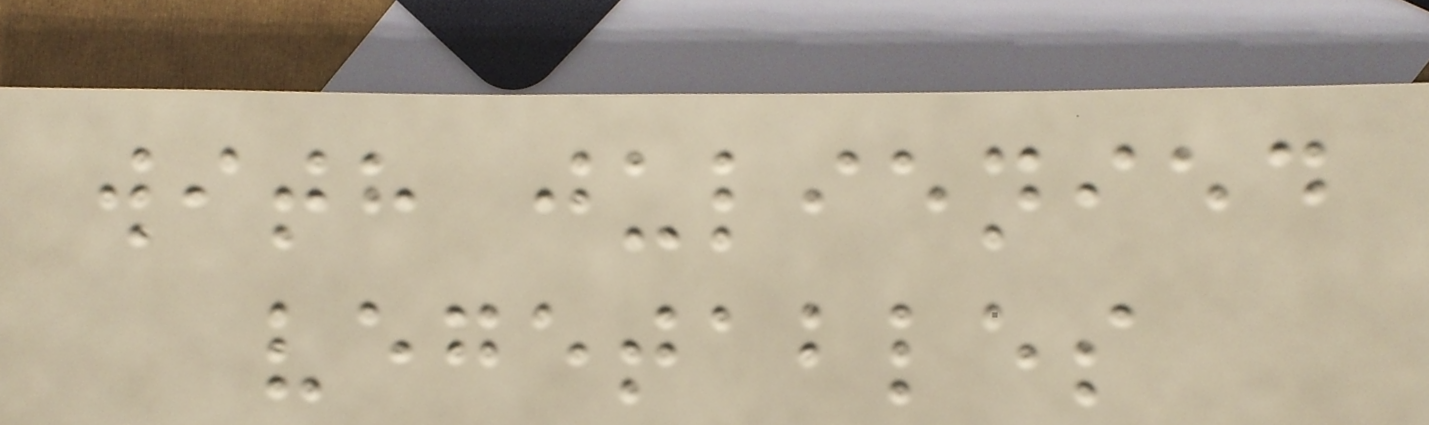with julienied
vegetables
